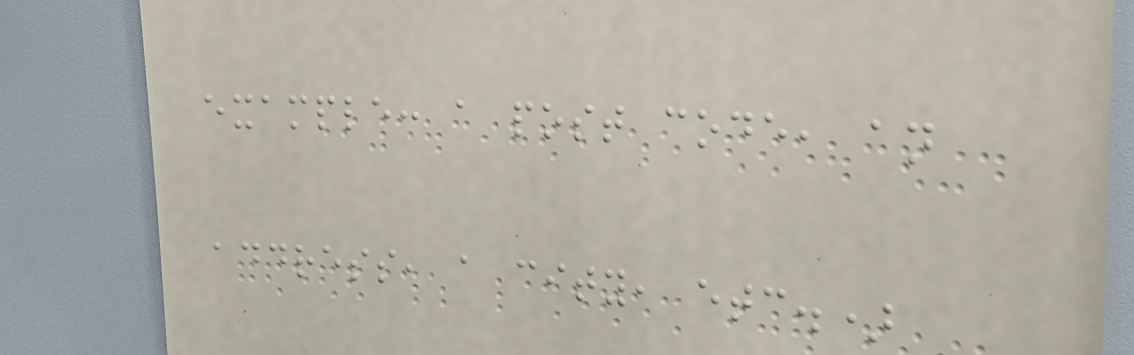example: a post code, an
address, a city, etc.)
